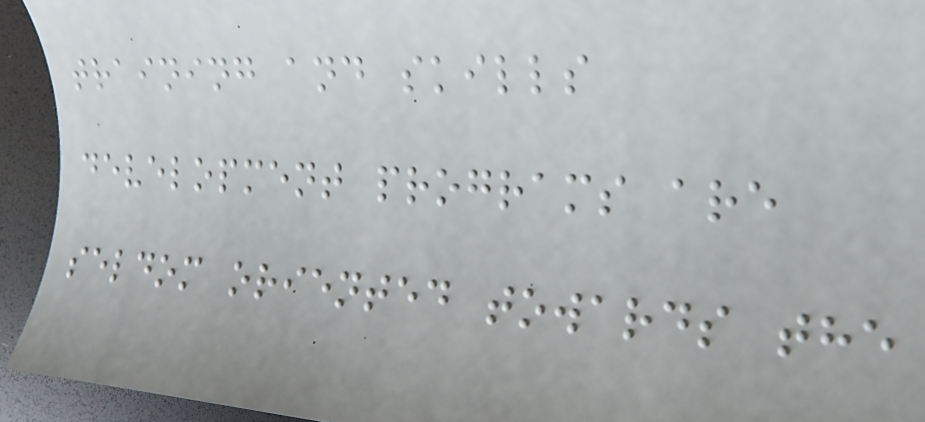training and skills
development programs are
seldom oriented towards the
